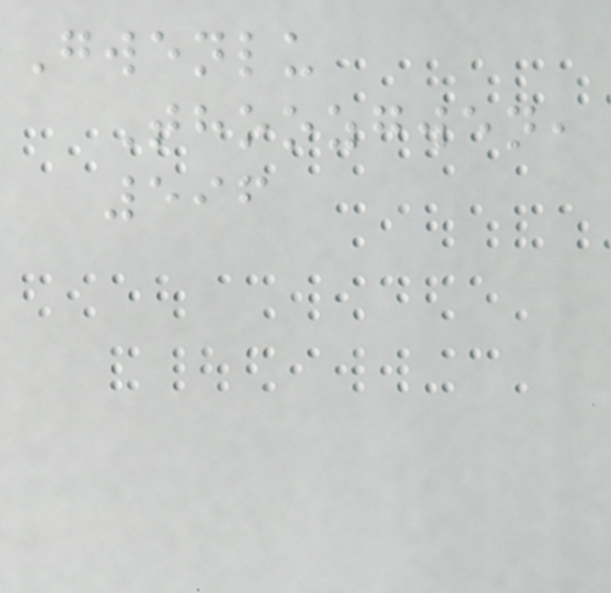Gwenlu
Thoozgwen,
596
